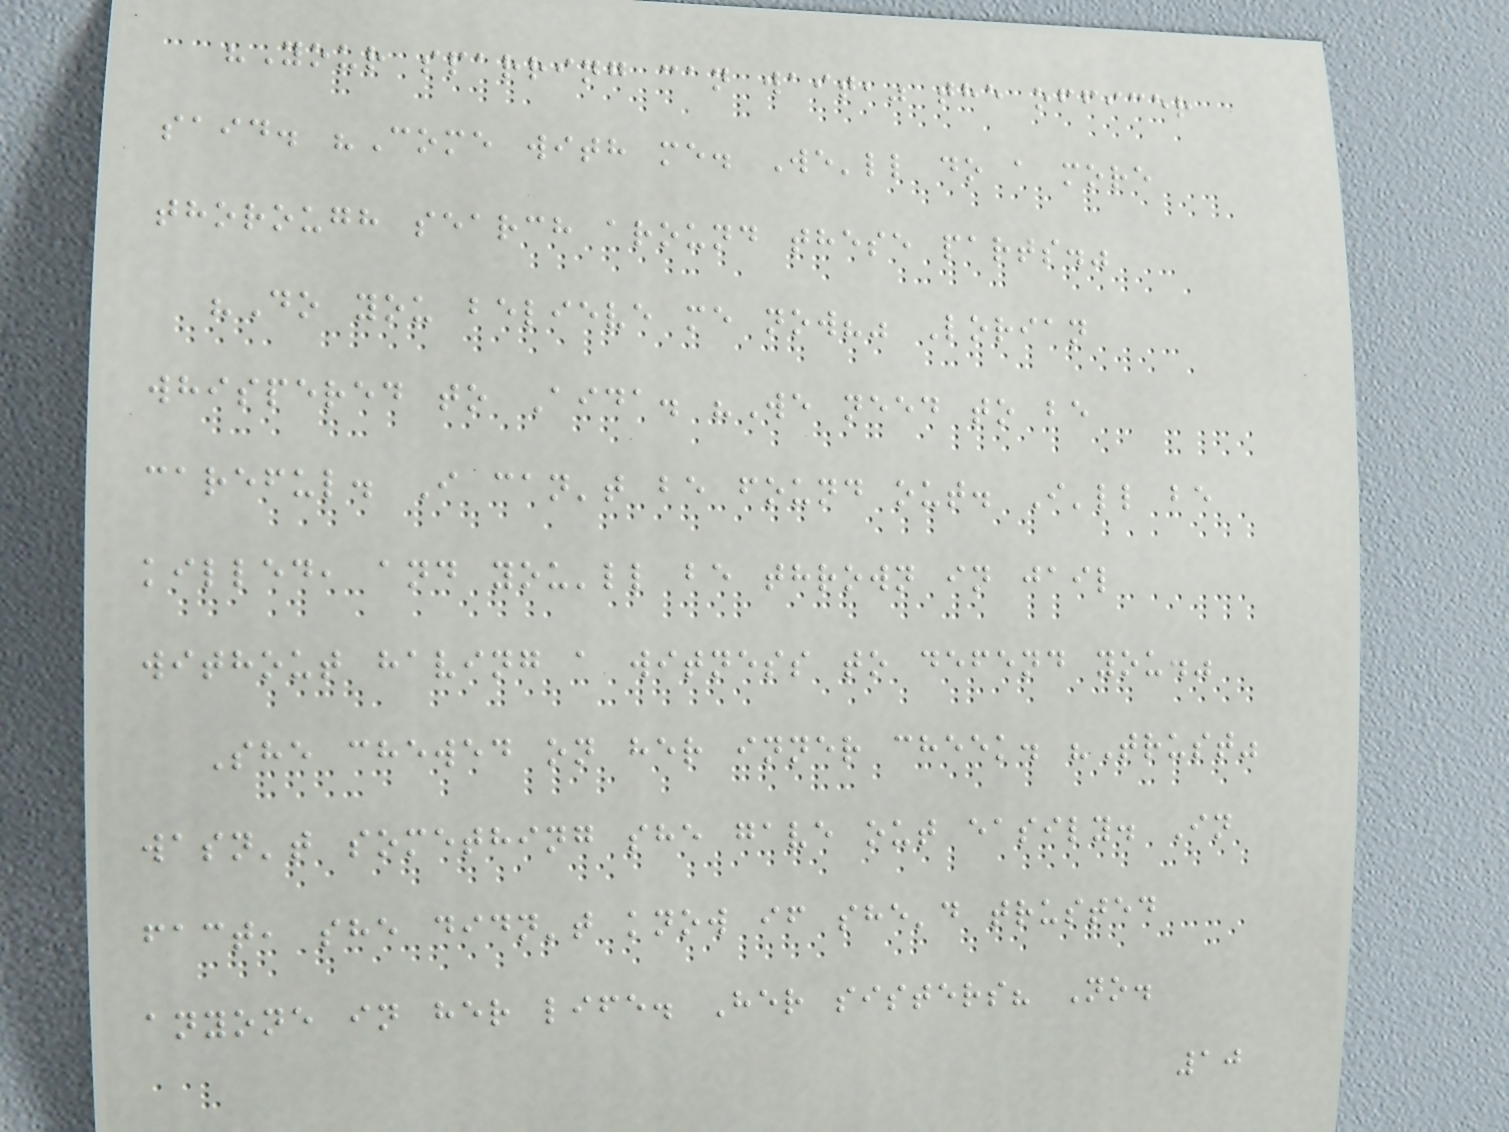"Your sparring can wait," the officer
said. "Come with me. We'll do a more
thorough search around these parts."
"Do you believe me now?" Lorian
whispered to Aida. "We need to be
careful. I can't be found out. I'll be
killed, and you'll be thrown in jail
without having a witness to defend you."
She chewed on her inner cheek. "Trust"
wasn't something she gave out easily. In
fact, she didn't know if she'd trusted
anyone in her life. Her sisters? No.
10
